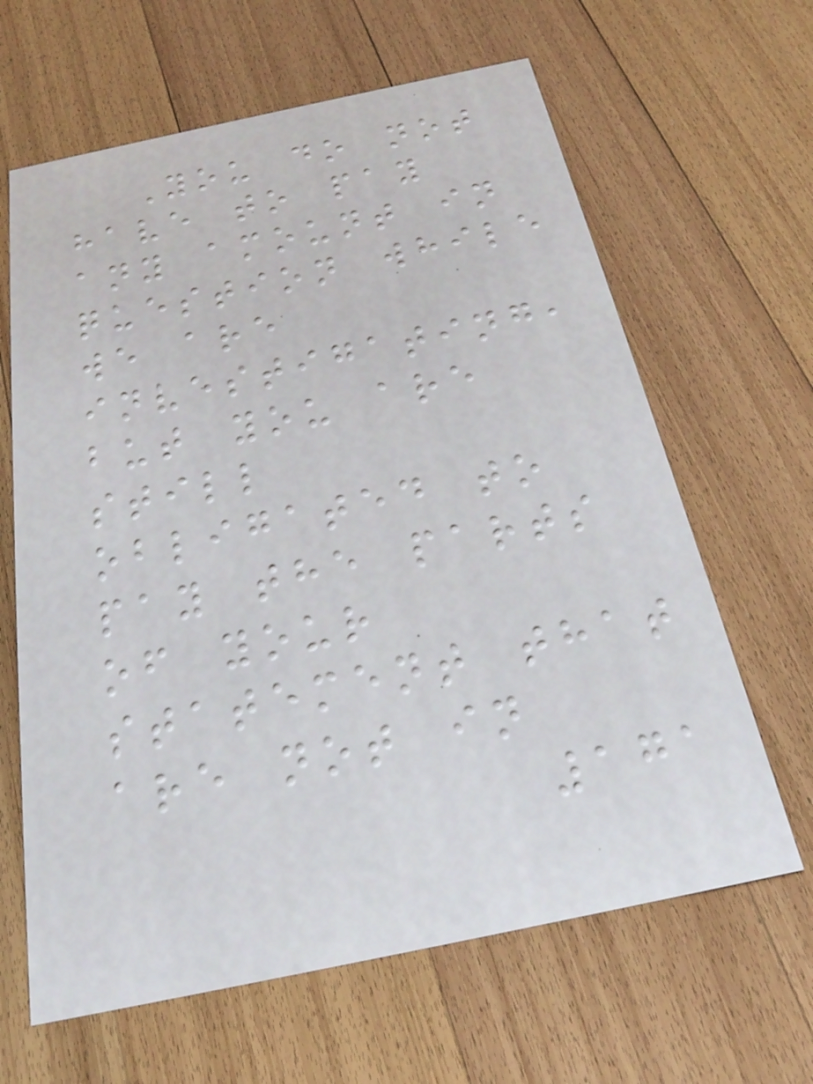You do not
have to pay
any amount in
question while
we are
investigating,
but you are
still
obligated to
pay the parts
of your
statement that
are not in
171
